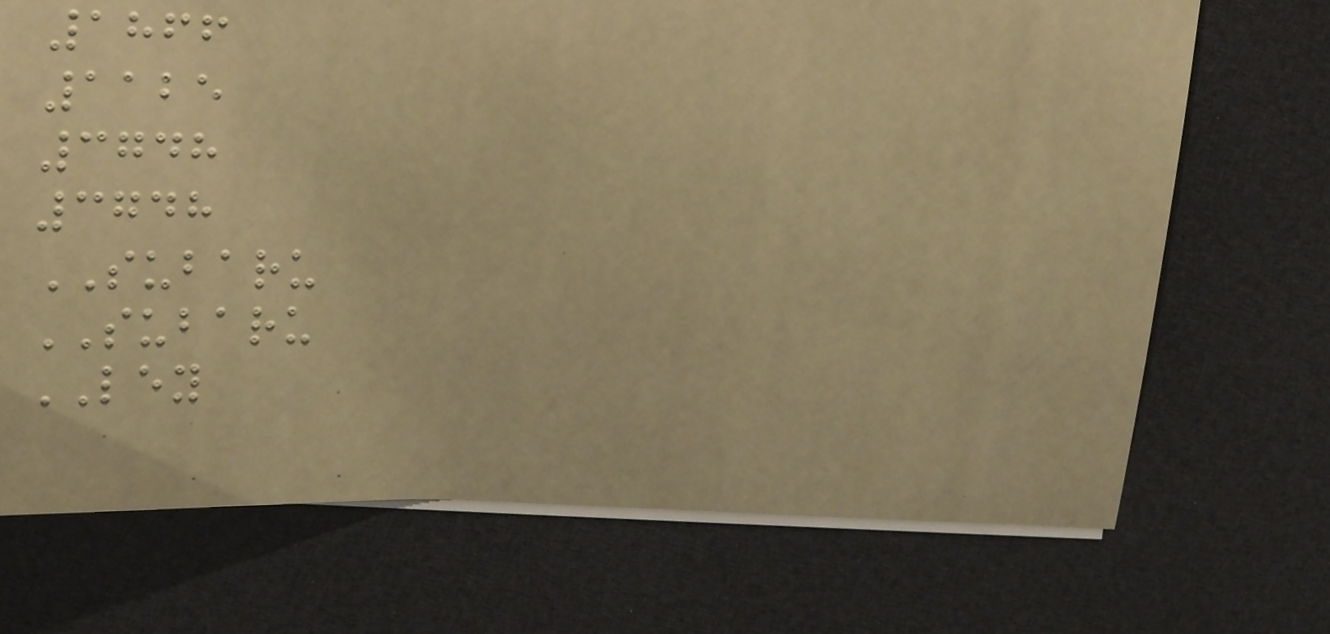1866
1125
3748
3748
SUBARU
SUBARU
LEY
